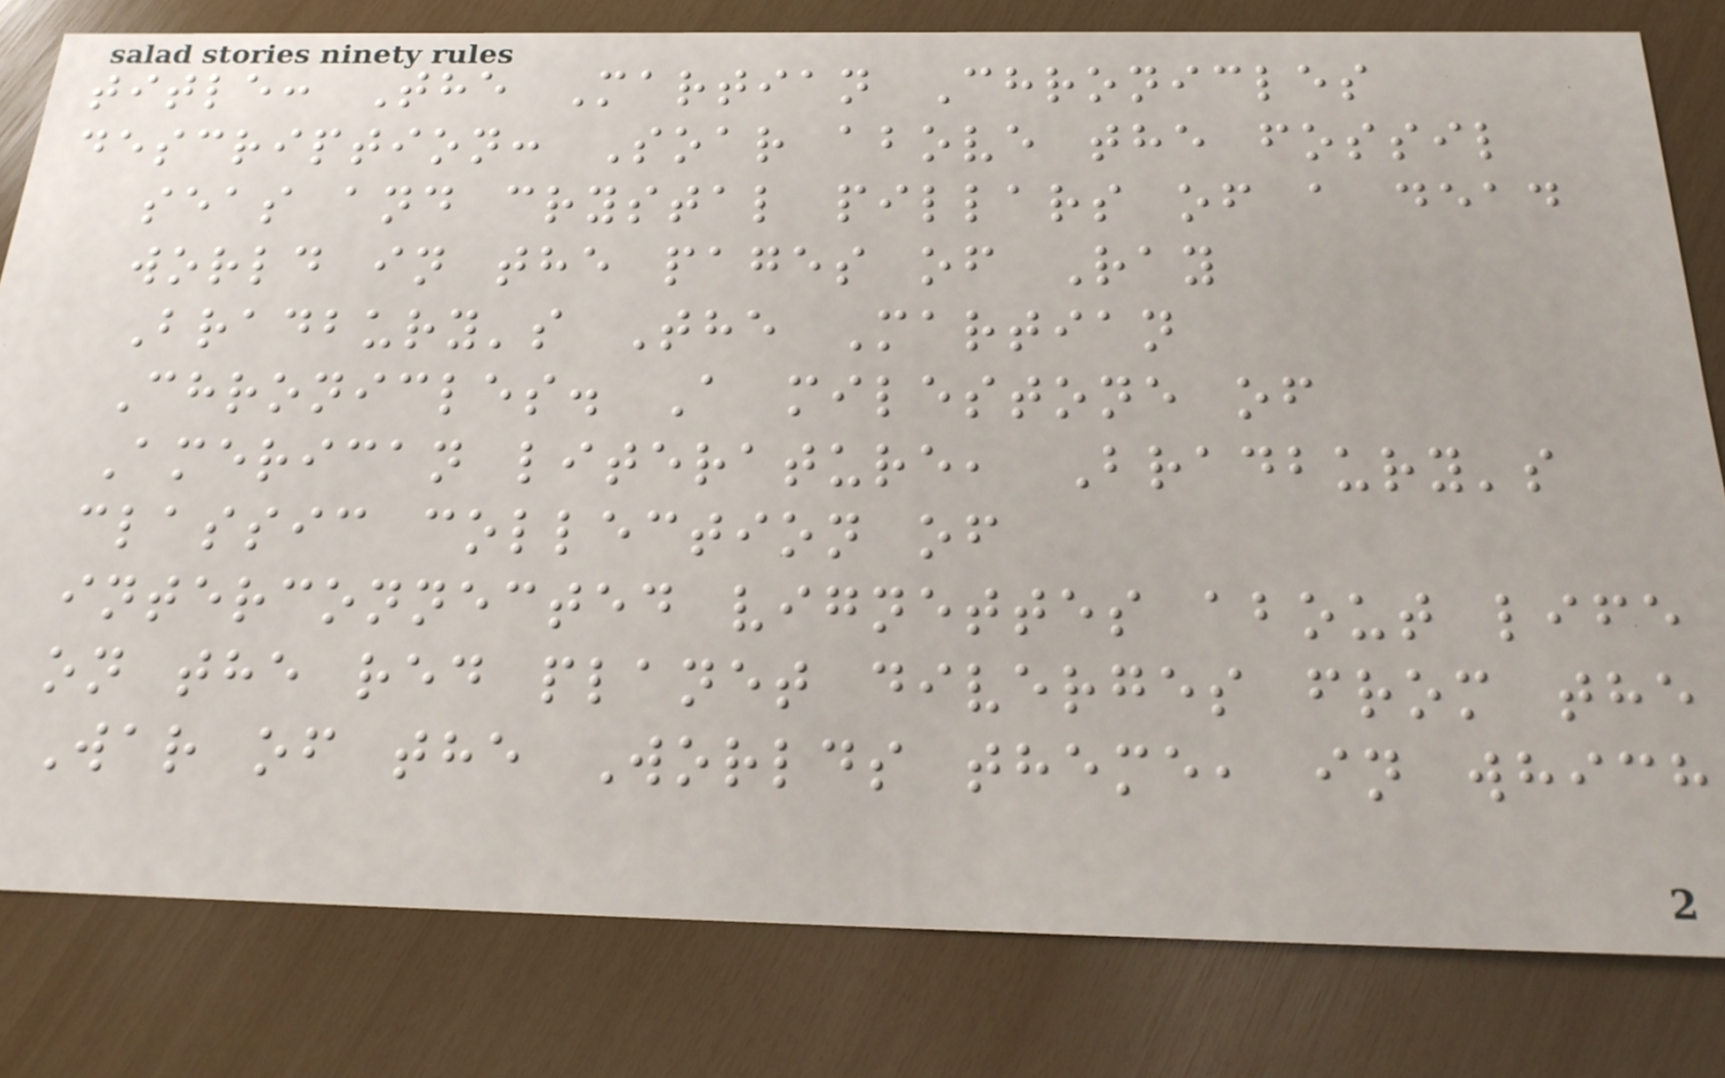title: The Martian Chronicles
description: Soar above the fossil
seas and crystal pillars of a dead
world in the pages of Ray
Bradbury's The Martian
Chronicles. A milestone of
American literature, Bradbury's
classic collection of
interconnected vignettes about life
on the red planet diverges from the
War of the Worlds theme, in which
